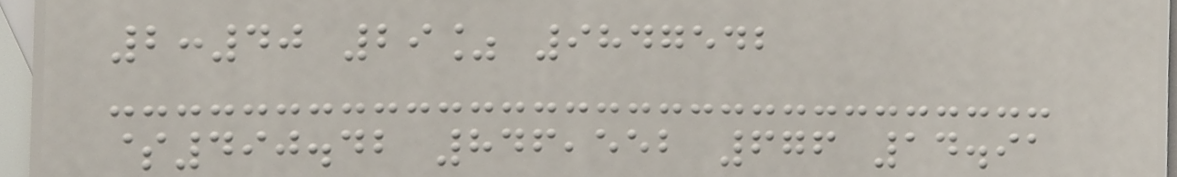2:40 29% 9847542
$490.42 846,552 676 14.91
